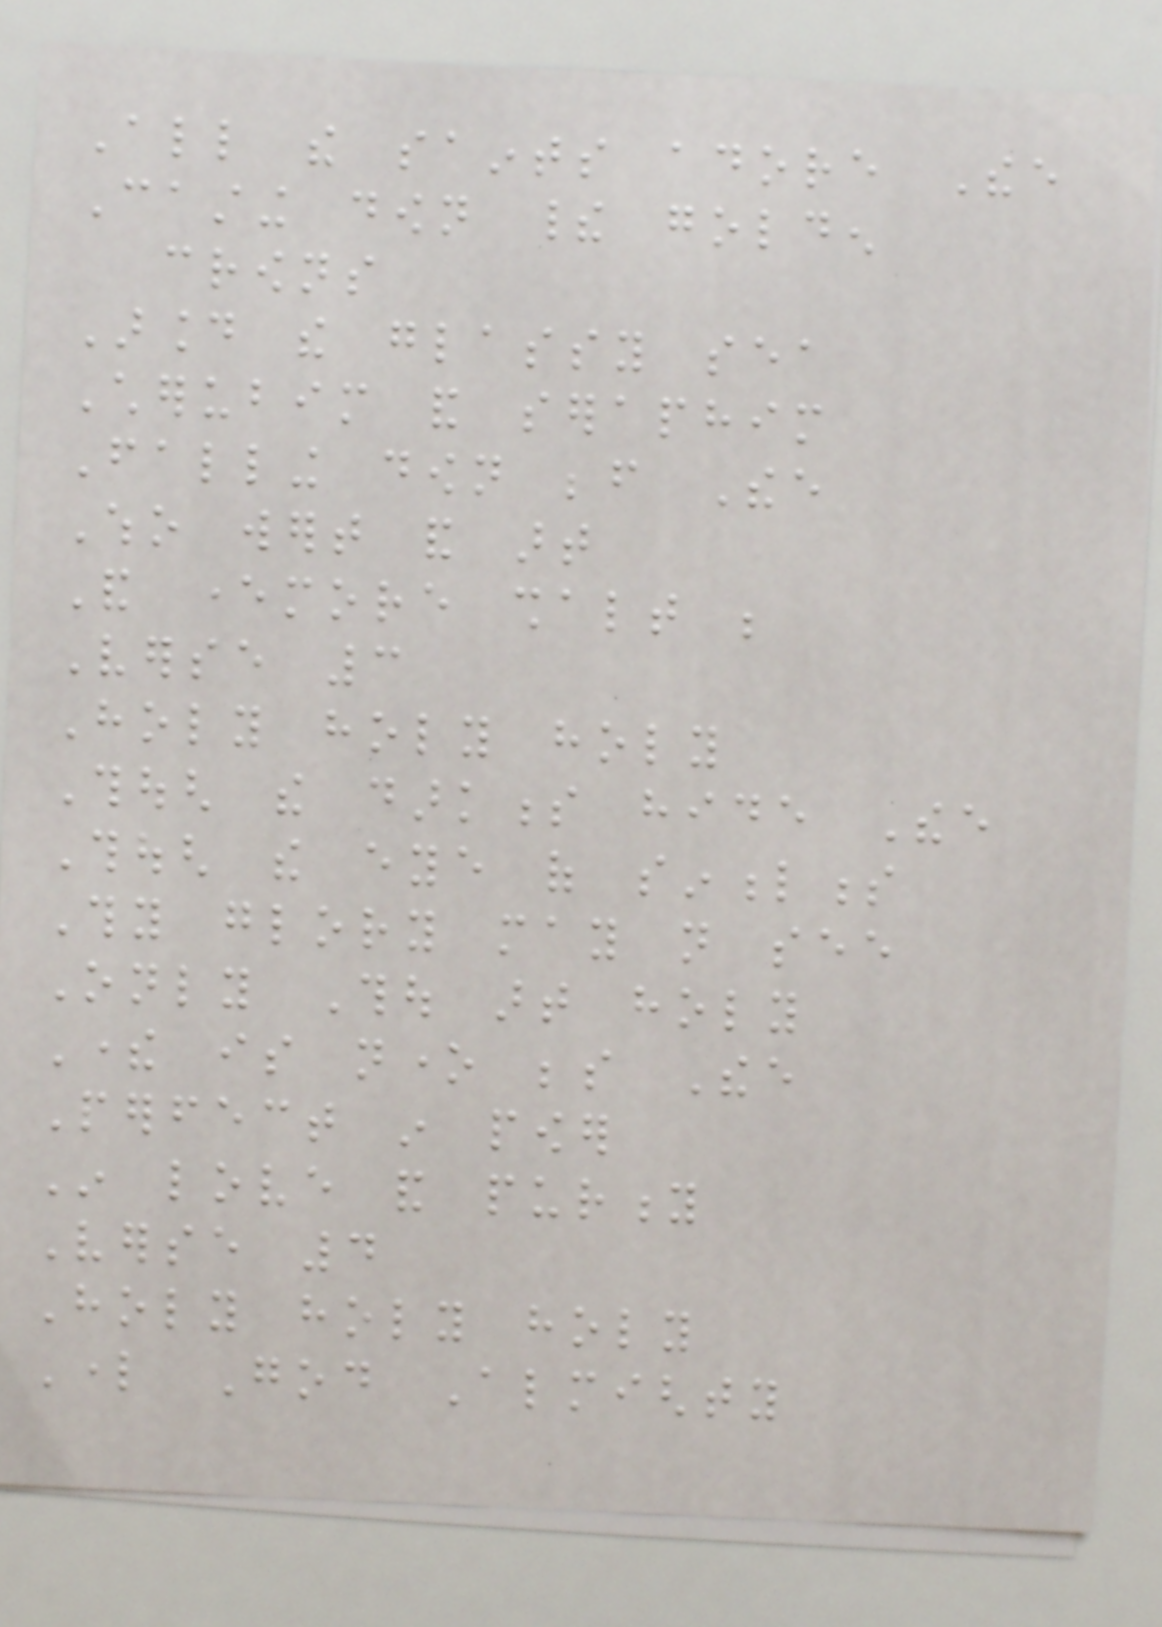All the saints adore Thee
Casting down their golden
crowns
Around the glassy sea
Cherubim and seraphim
Falling down before Thee
Who wert and art
And evermore shalt be
Verse 3
Holy holy holy
Though the darkness hide Thee
Though the eye of sinfulness
Thy glory may not see
Only Thou art holy
There is none beside Thee
Perfect in power
In love and purity
Verse 4
Holy holy holy
Lord God Almighty
